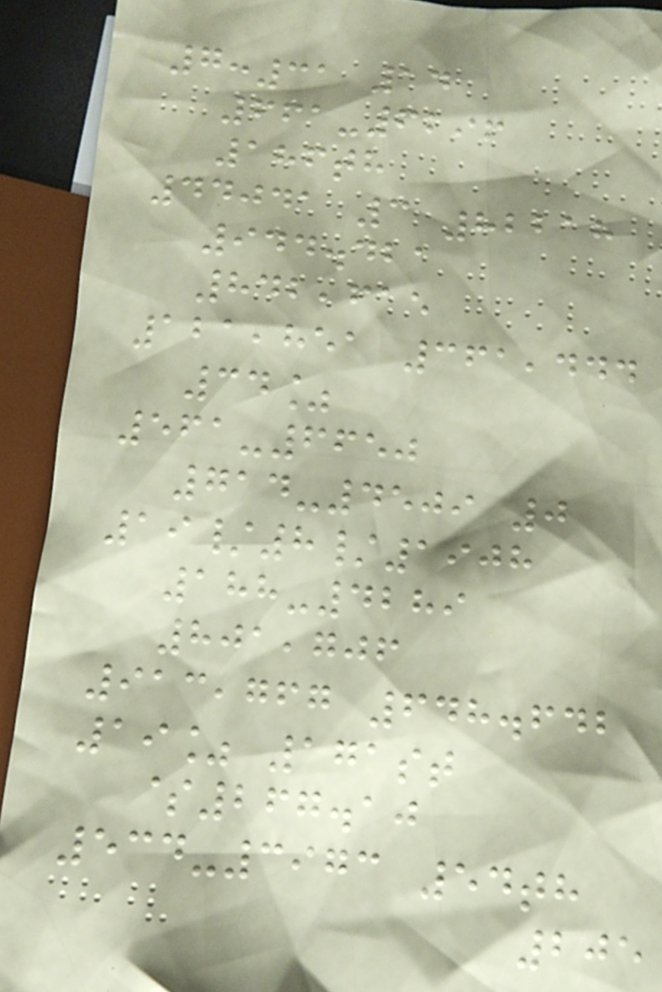7:31 14
661-6296
186th
44041 3 82218
944.421
842,615
121,851 361,444
34%
561-6650
714-4509 0
19/8/1908
188-4289
801,706
913,767 648.642
19% 171st
$267.10
534-3973 54th
205
